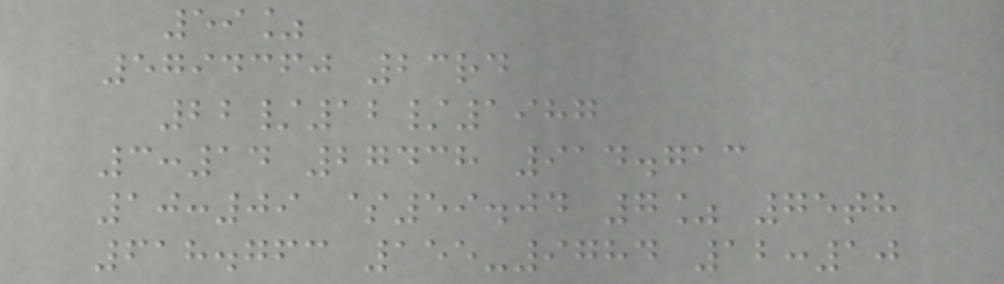59%
5794360 23rd
22/12/1987
3:14 27438 914.713
10:09 $59.04 7% 75th
618.763 155-9784 12:10
